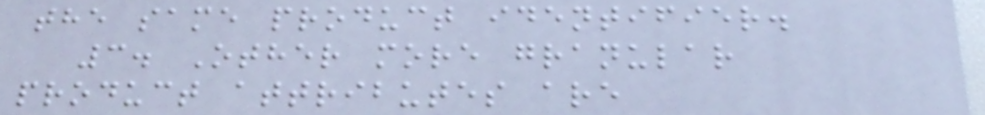the same product identifier.
3. Other more granular
product attributes are
